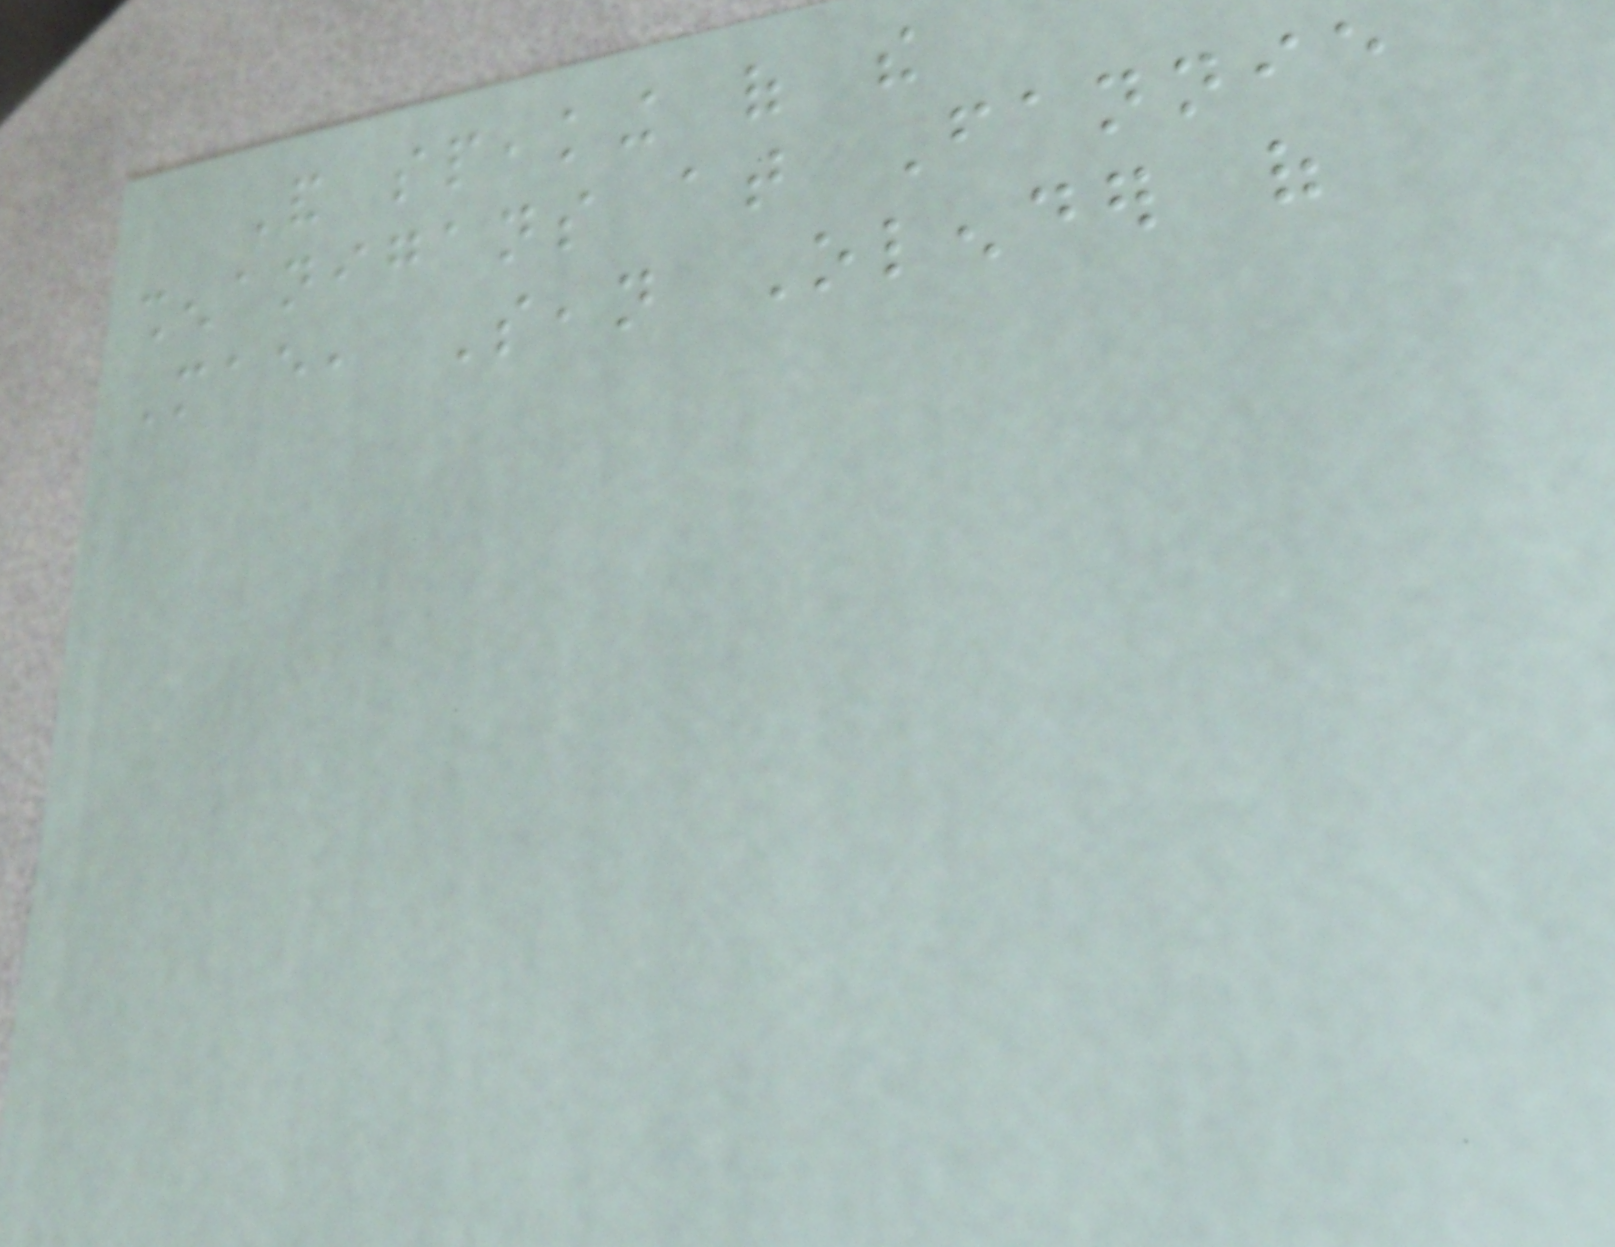And speaking of the
shenanigans at Fannie
Mae, Sean Olender of
